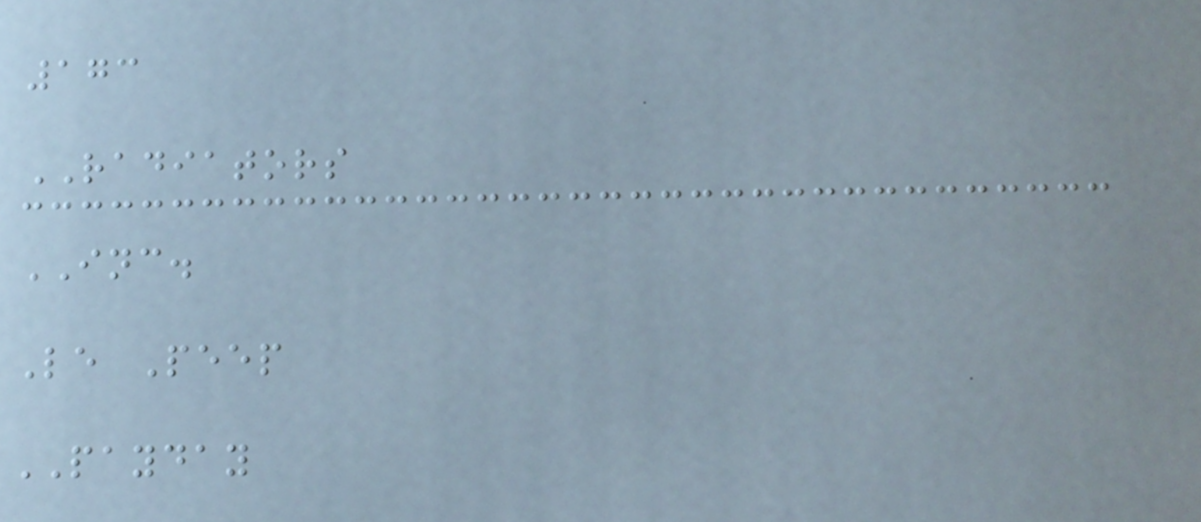173
RADIATORS
INC.
Le Peep
PAYDAY
